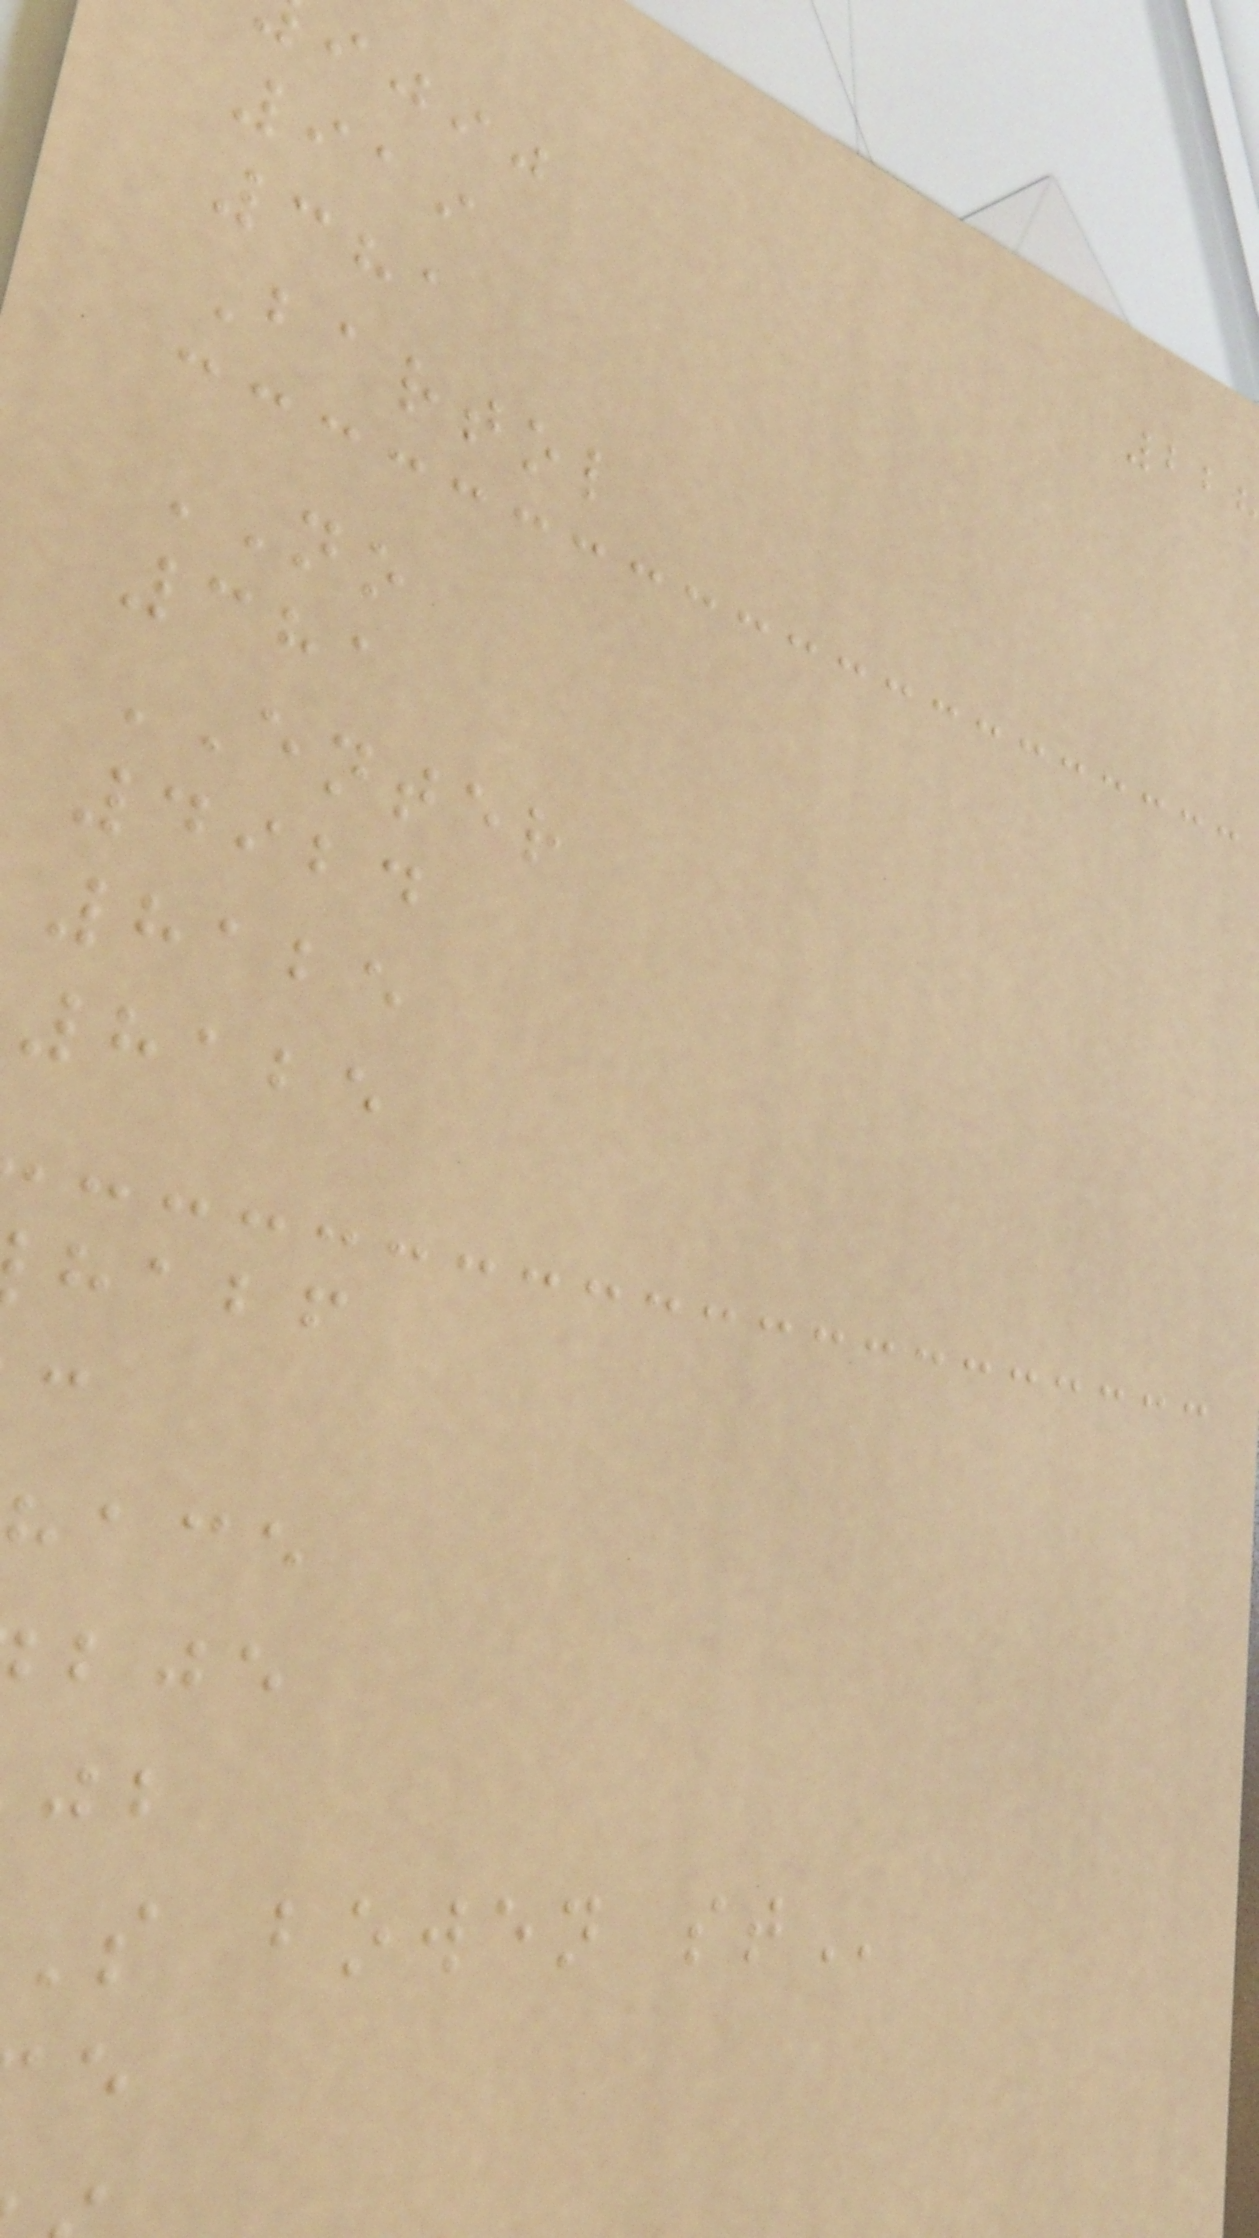ijij
919
381
Bartol
NO
381
ENTER
4924
8125
8125
habf
S bowen
